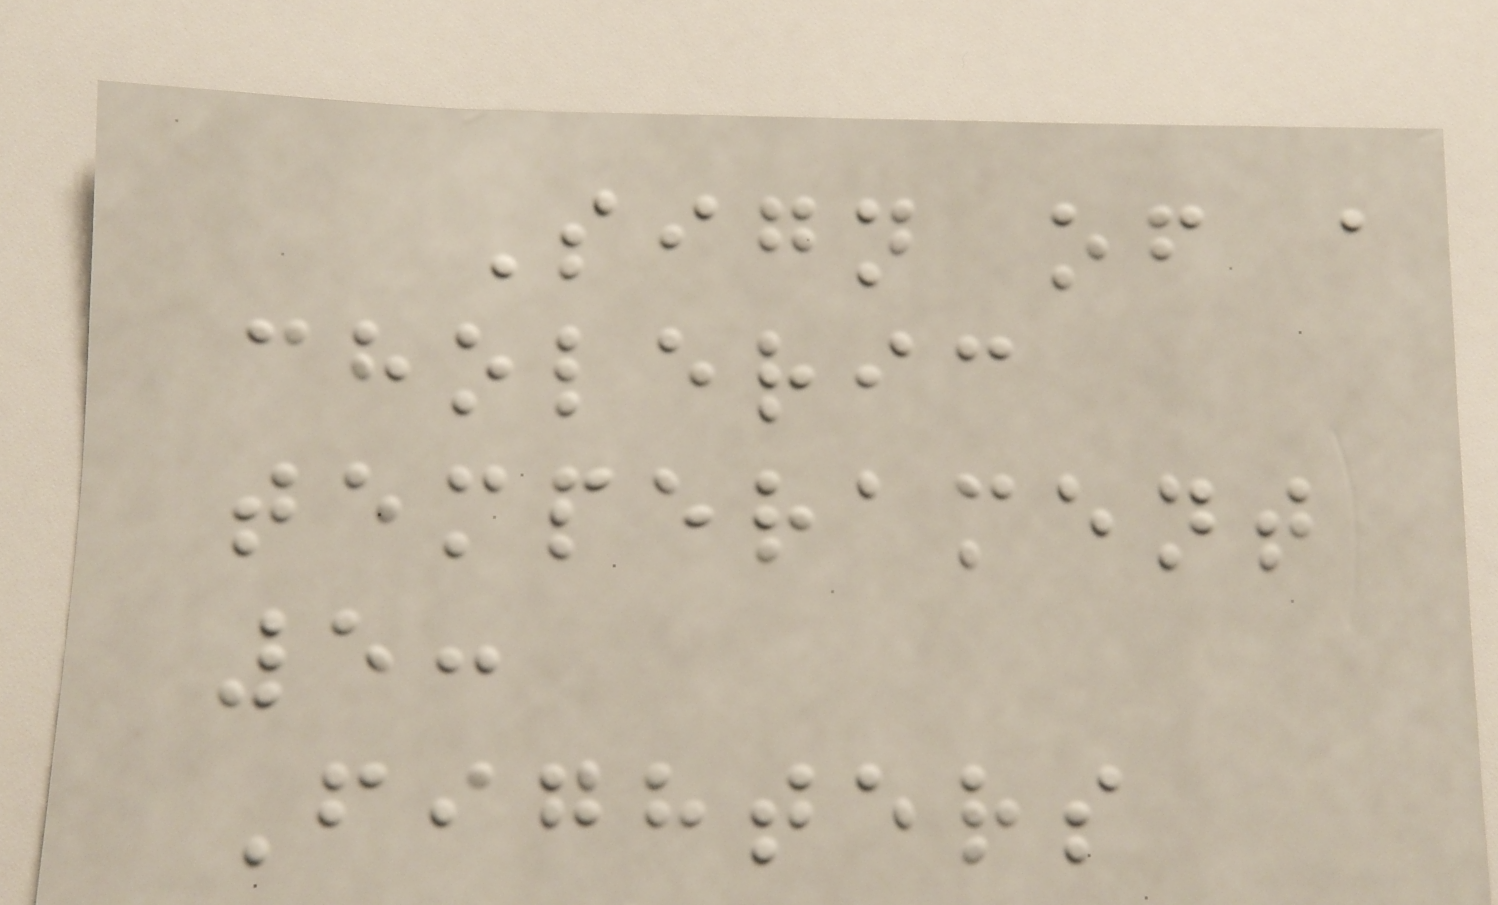Sign of a
choleric
temperament
5:
Fighters
